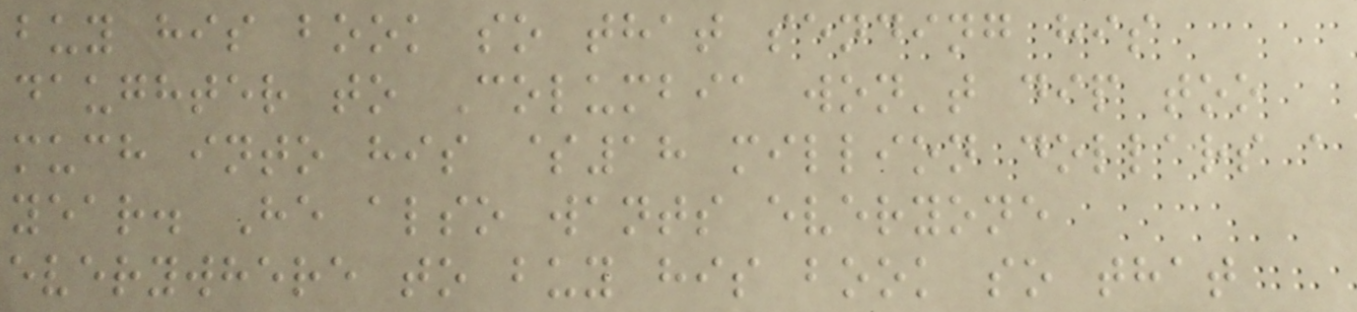buy his book so that sending his
daughter to Columbia won't dip too
much into his $18 million dollars a
year. He also wants everyone
everywhere to buy his book so that
